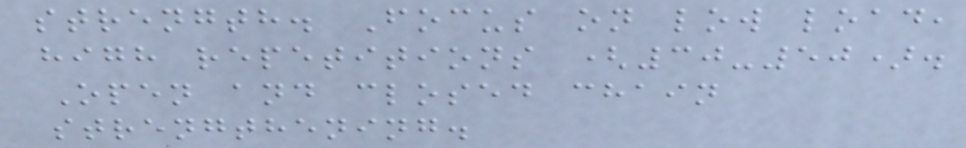strength. Focus on low load,
high repetitions (30-50).
Open and closed chain
strengthening.
